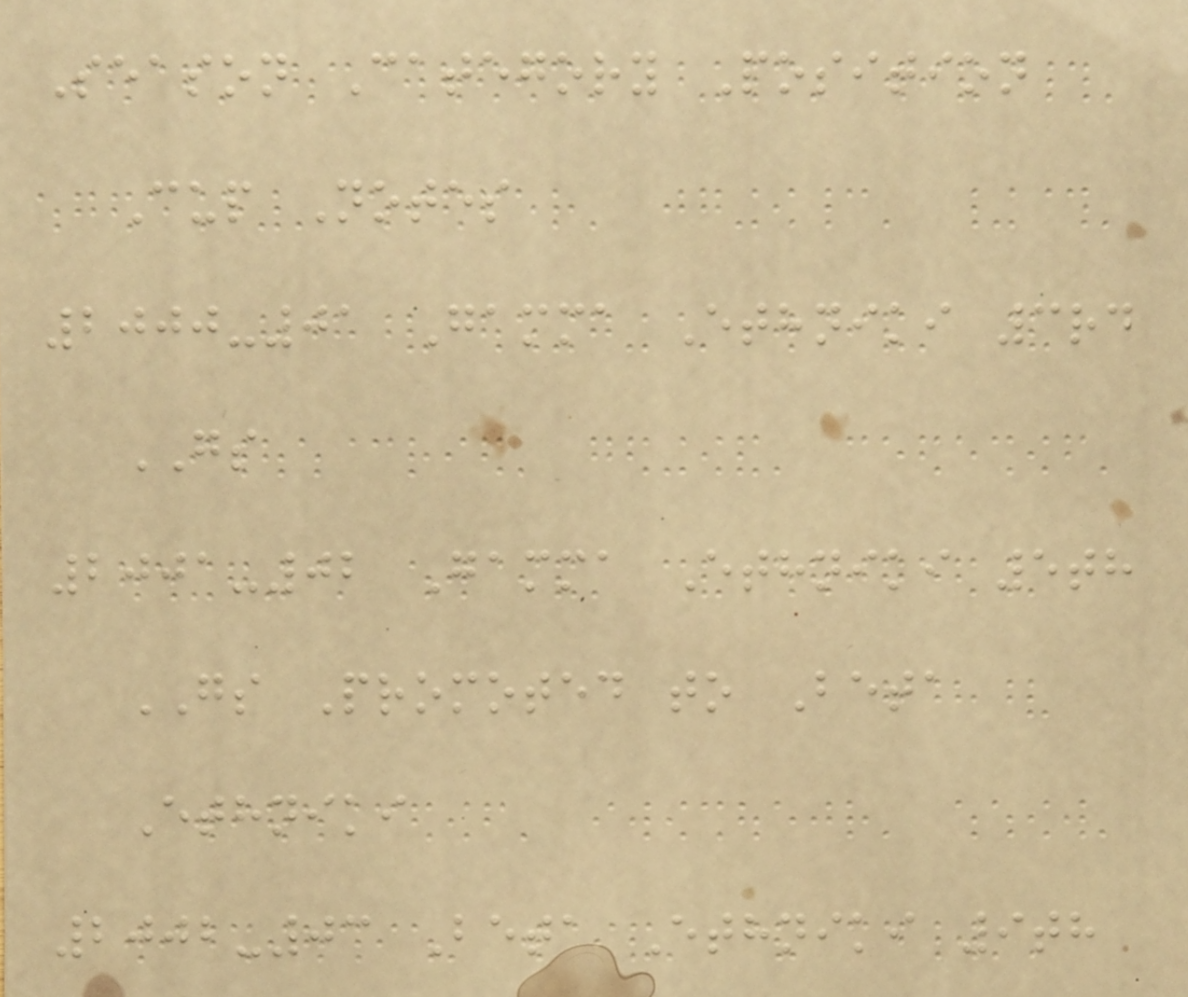Season Category Position
Cup Notes
2000-01 Gamma Ethniki 3rd
GS
2001-02 Gamma Ethniki 5th
GS Promoted to Beta
Ethniki
2002-03 Beta Ethniki 9th
